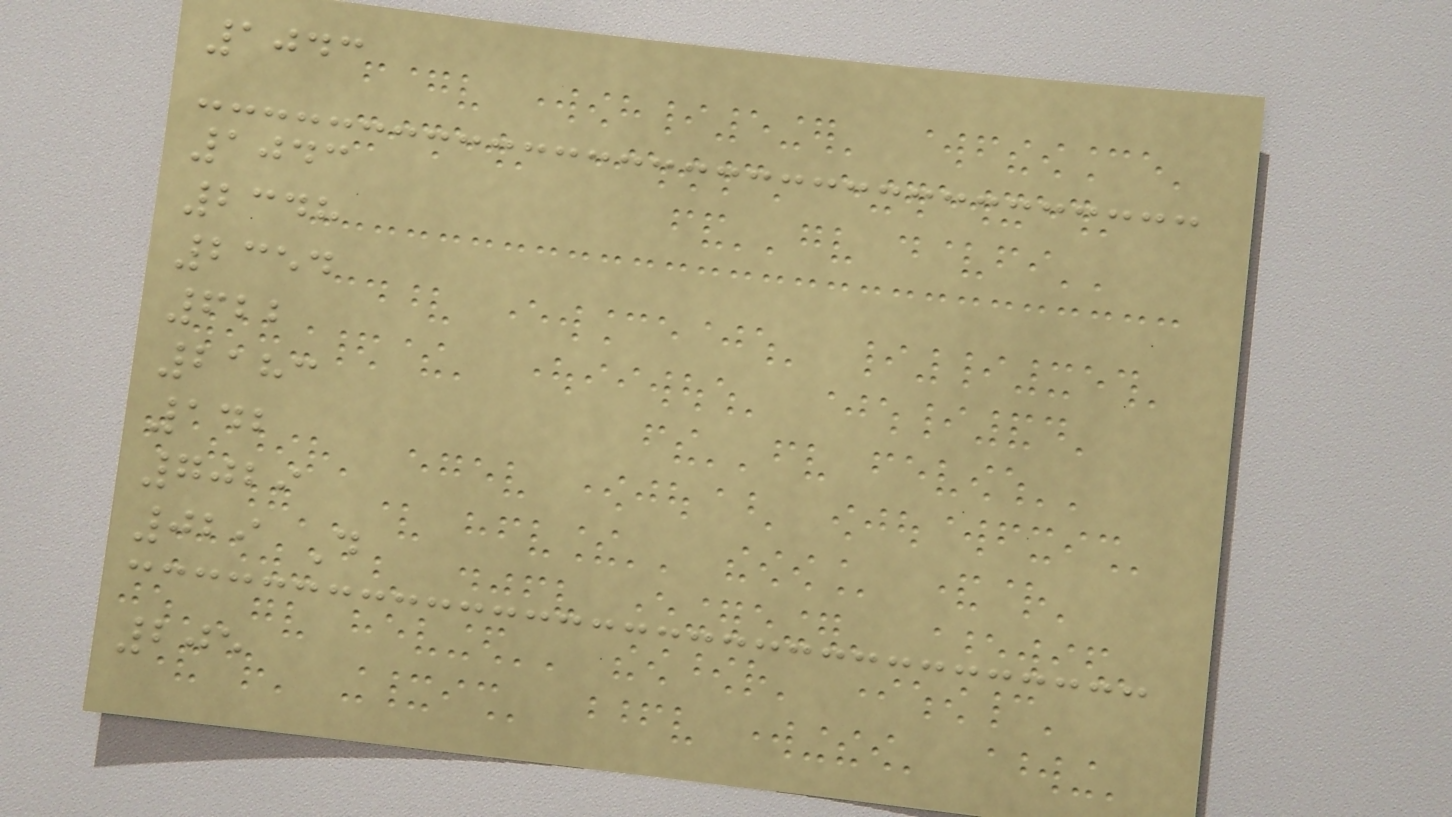1043
1043
2348
2354
622
2183
142
7029
029 D
205
